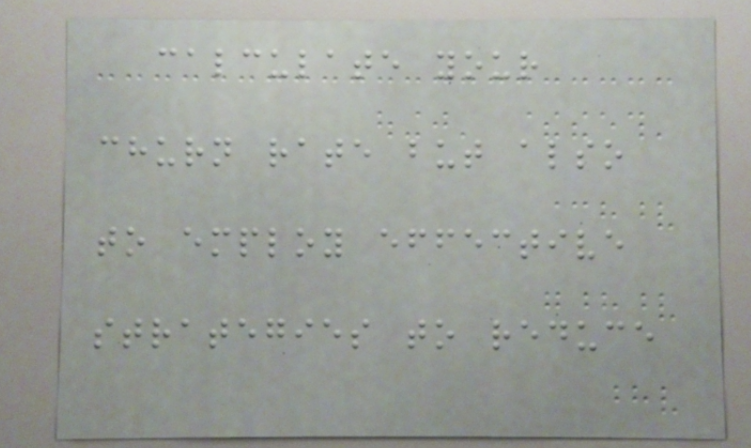calculate your
churn rate but also
to employ effective
strategies to reduce
